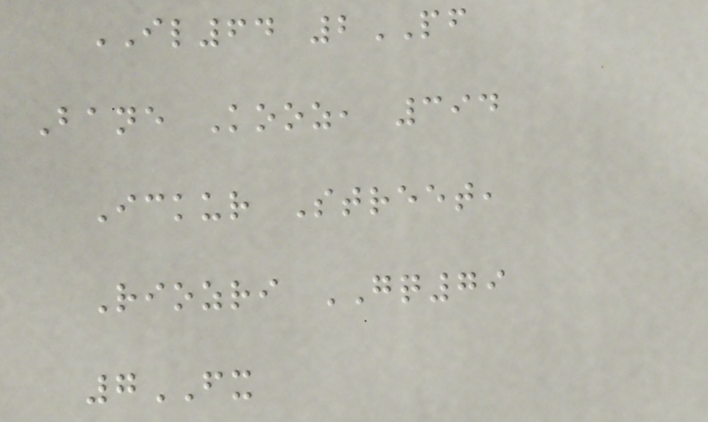IL64 2PF
Bane Kooz, 394
Ickur Street,
Riozri GQ79
7FX
